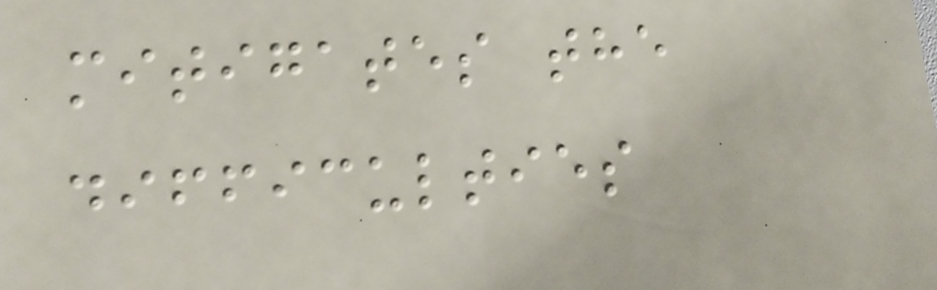mitigates the
difficulties
